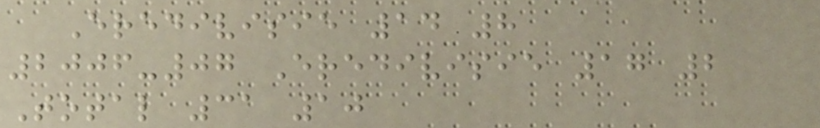Eredivisie 14 8
2006-07 Eredivisie 17 2
Total 31 10
